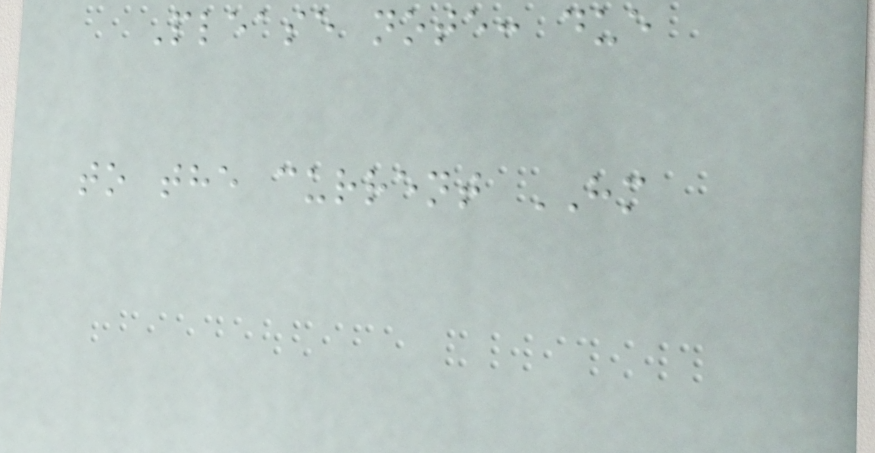Please note: due
to the current HM
